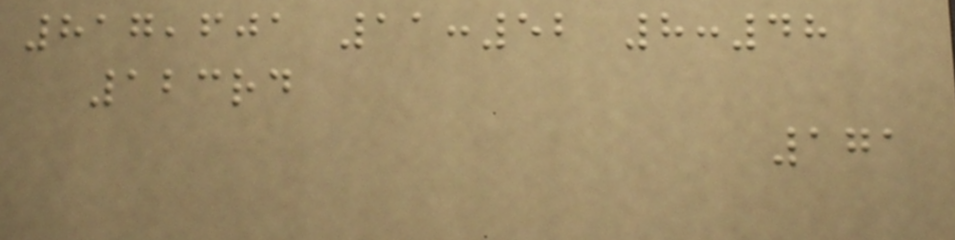817,601 11:52 8:48
123rd
171
